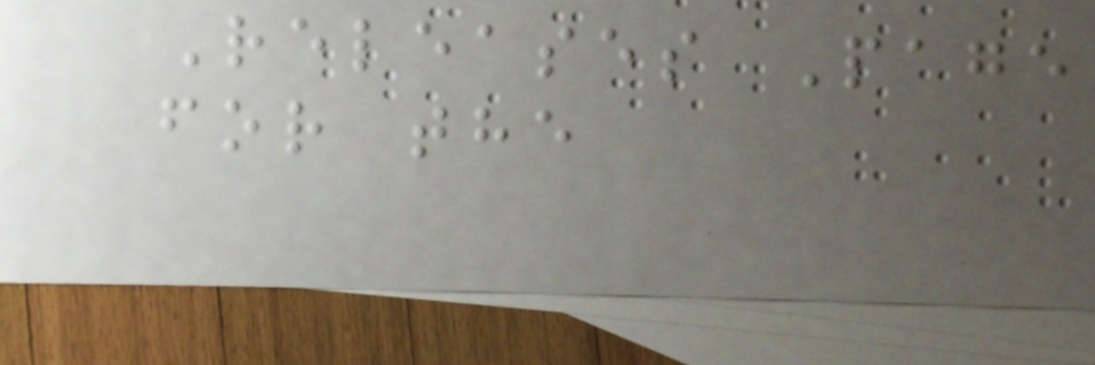Releases Page
for the
